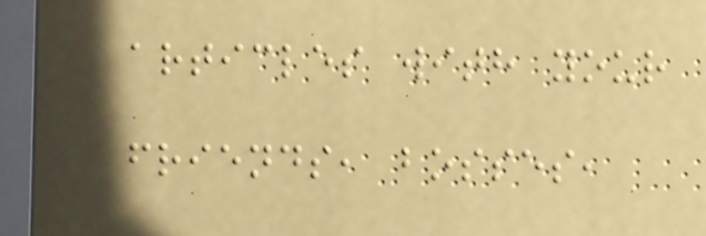articles with your
friends, bosses,
